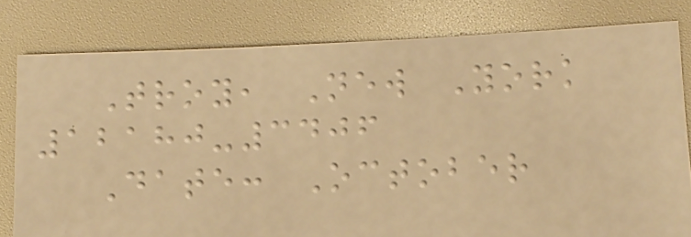Troy, New York
12180-3406
Date: October
